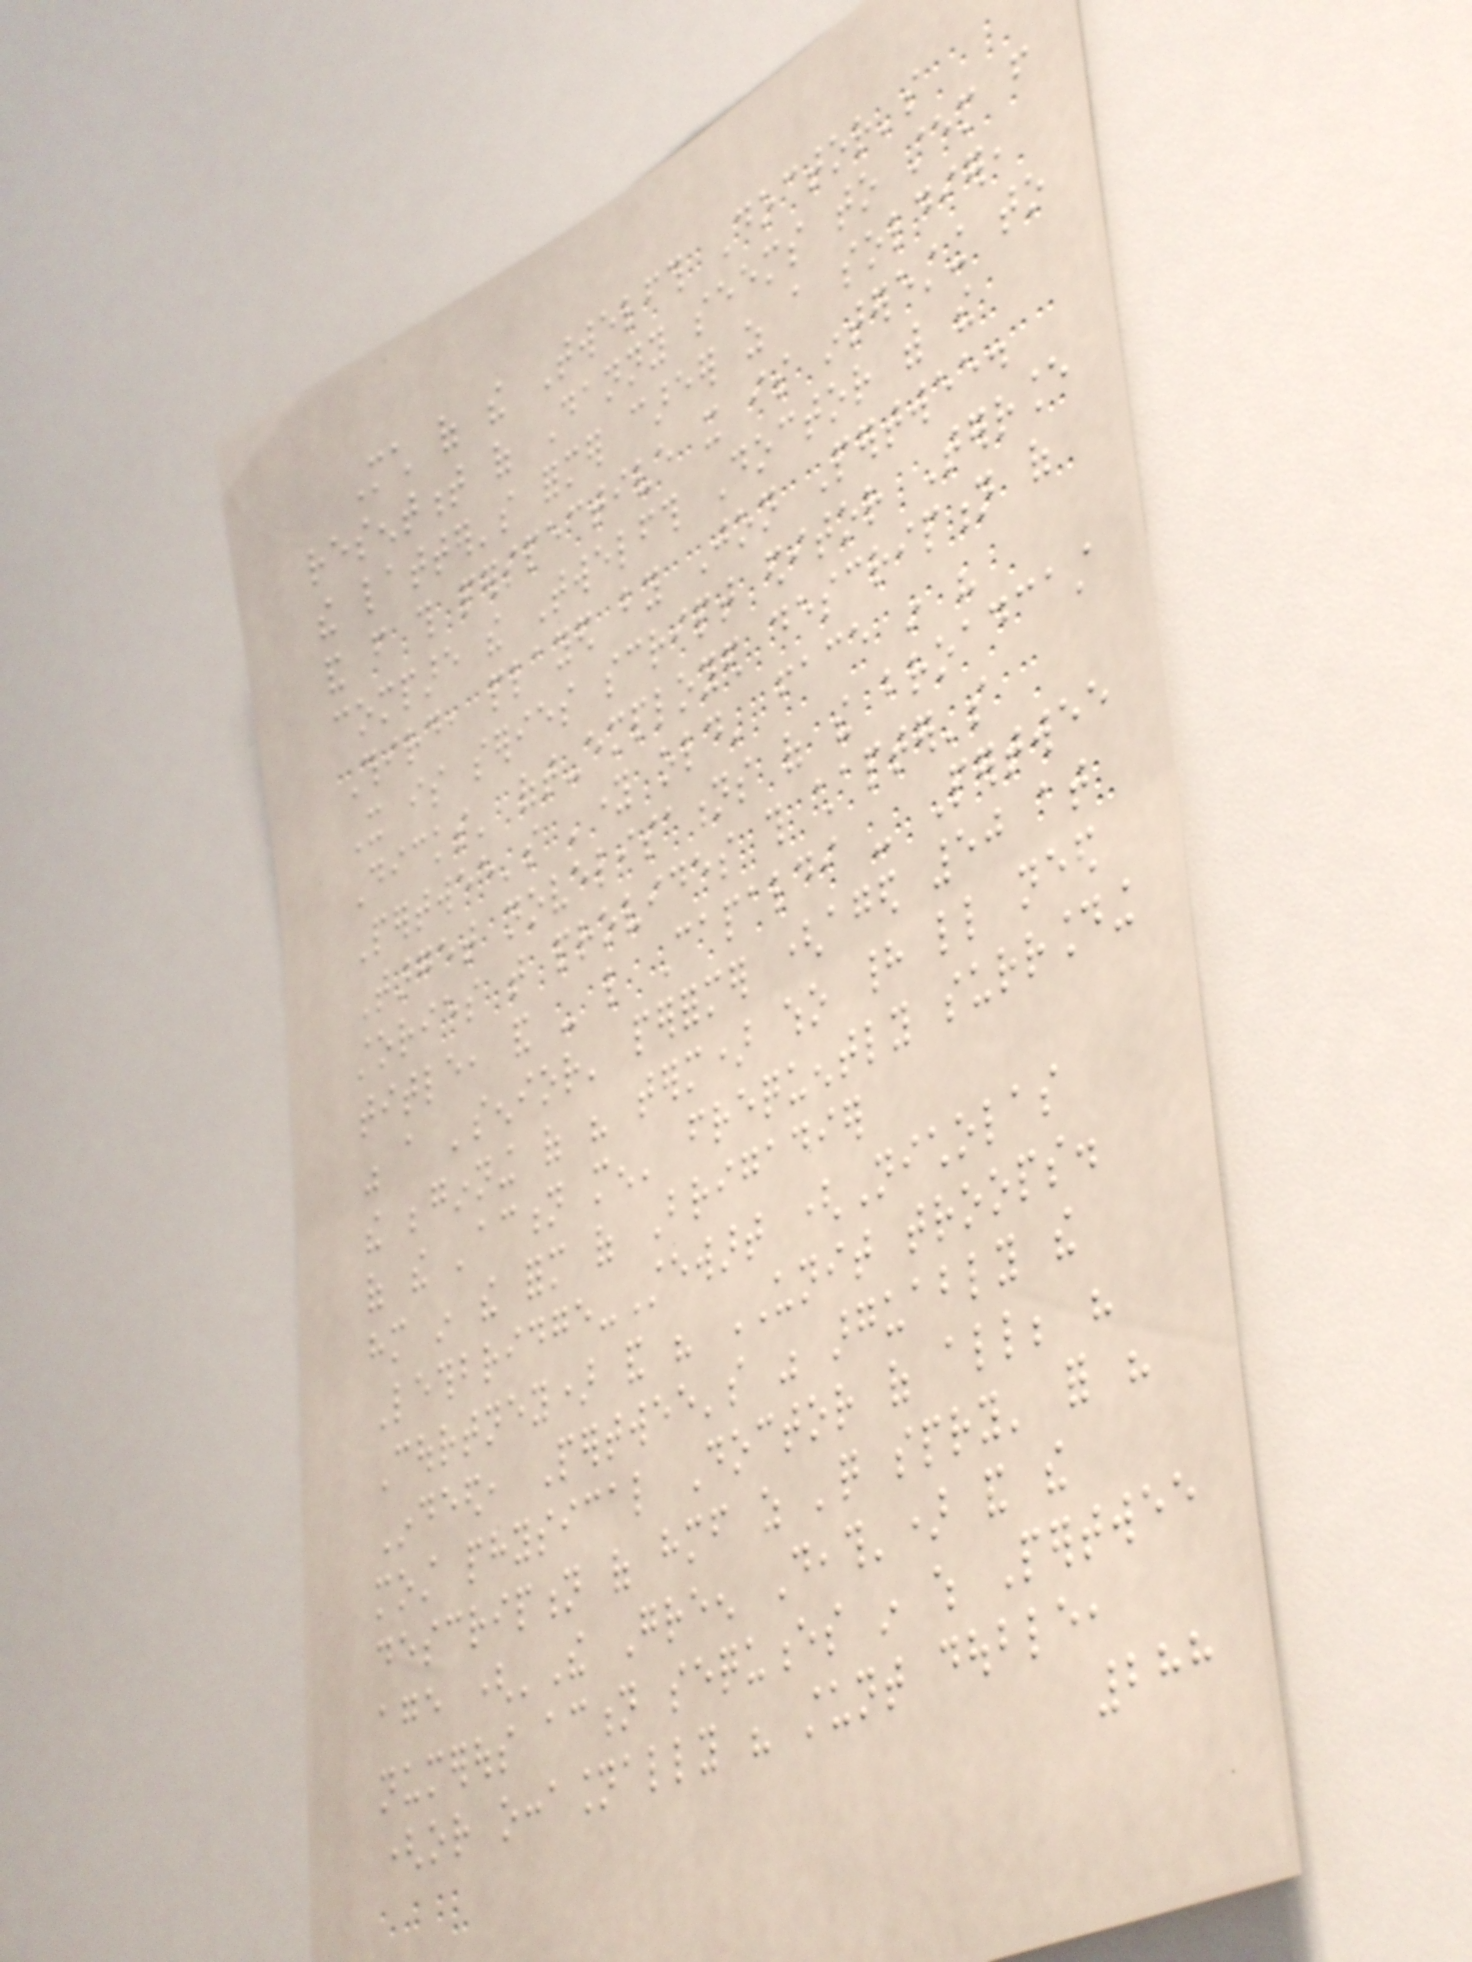Much of the Twelfth Doctor's
resentment of Danny seems to stem from
the latter's former career as a soldier,
and from this perspective it is interesting to
compare the Twelfth Doctor with the
Third, played by Jon Pertwee.
It is series script editor Terrance
Dicks' oft-employed description of
Pertwee's 'young old' face in his
Target novelisations of the broadcast
stories that provides this chapter's
title, and - like Capaldi - Pertwee
was a 'senior' performer (aged 50 at
the beginning of his term) who had little need
of the 'action men' frequently surrounding
him in the form of Brigadier
Lethbridge-Stewart (Nicholas
Courtney) and his UNIT troops.
Indeed, Pertwee's was arguably the
most physical Doctor of all; his
description of himself as 'quite spry' for his
age ('The Green Death') and the
numerous action sequences in which Pertwee
(or occasionally his stunt double,
288
